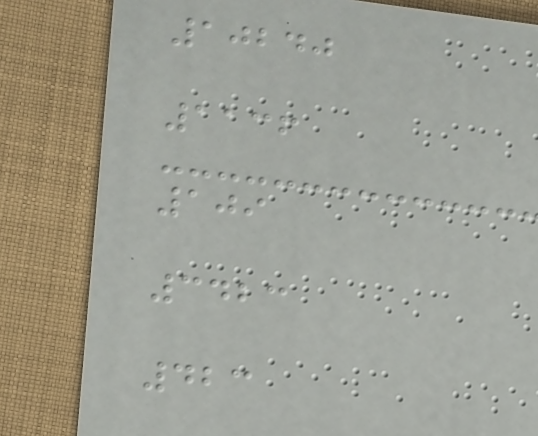10240
1136
109
3423
423
